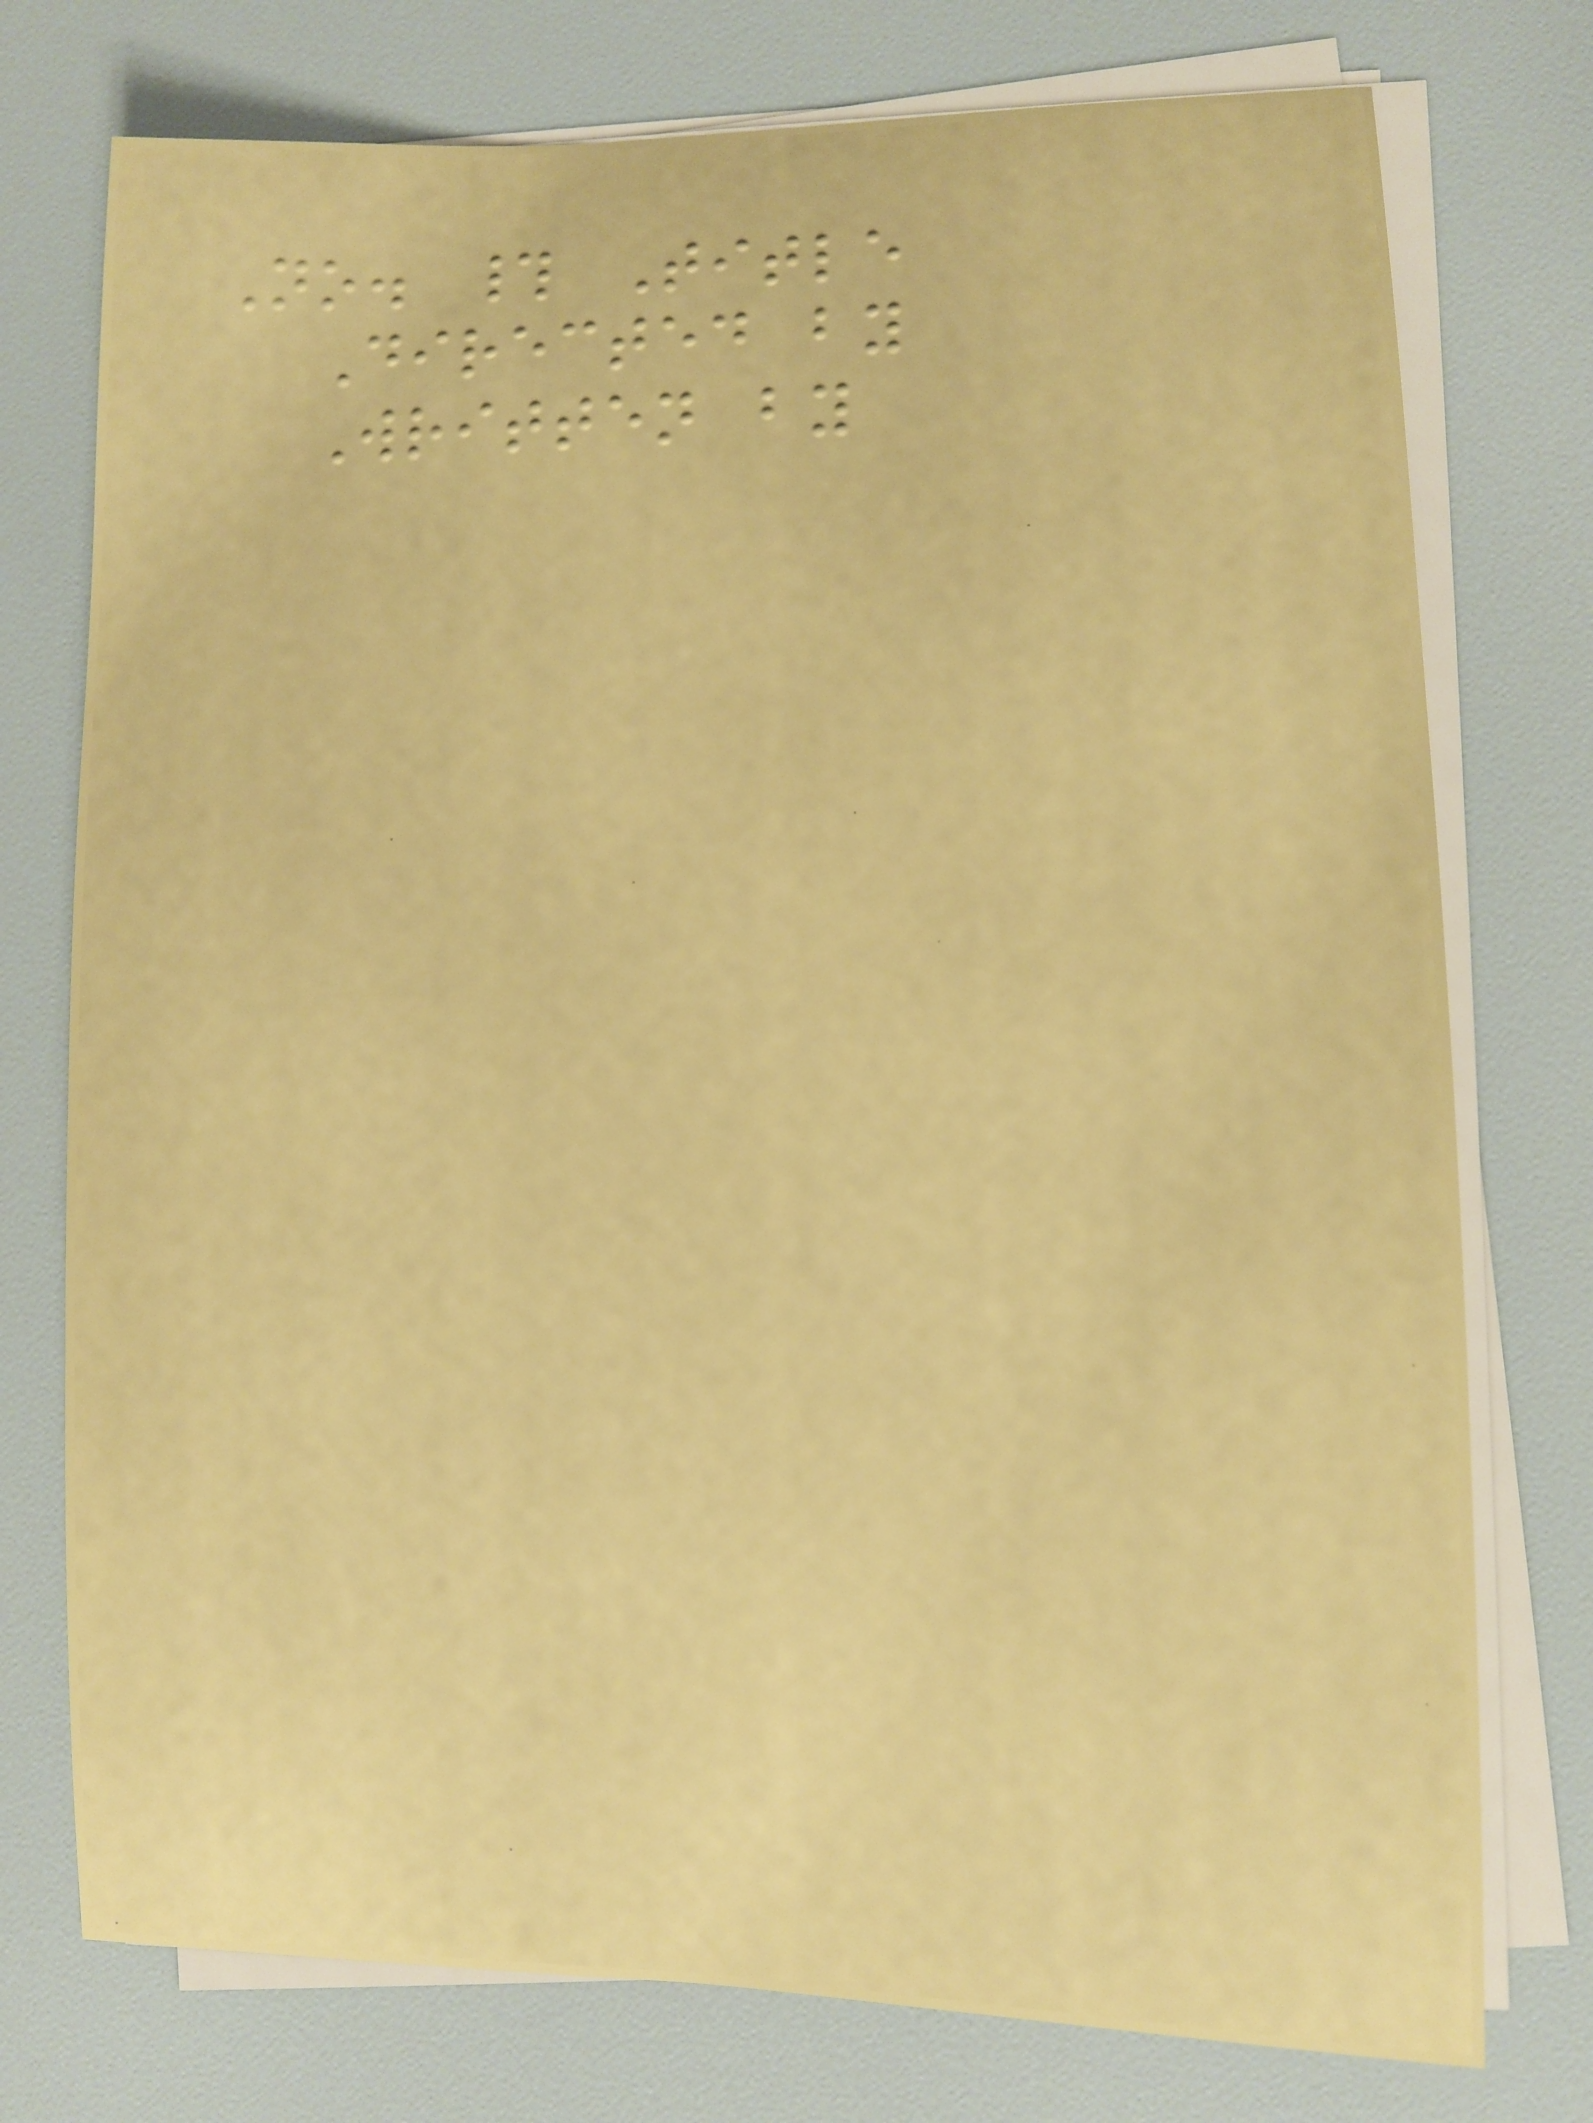No. # Title
Directed by
Written by
